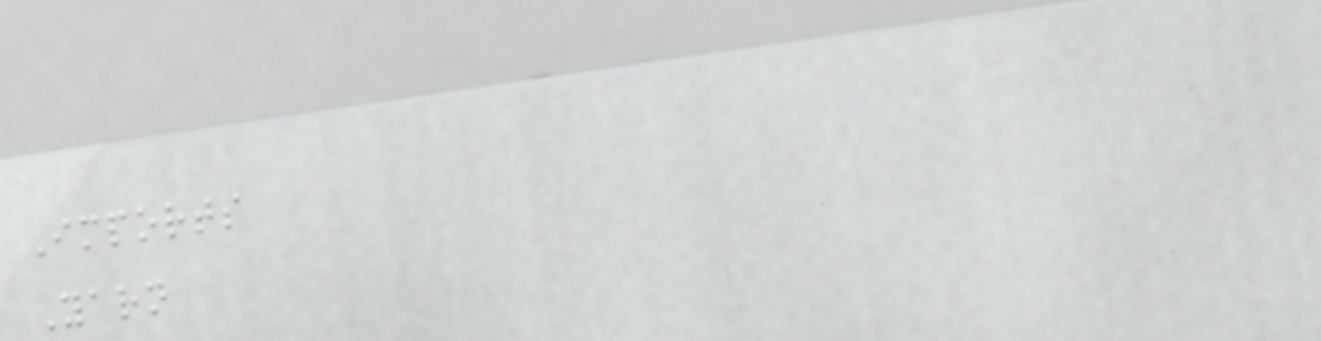Imports
Yarn
